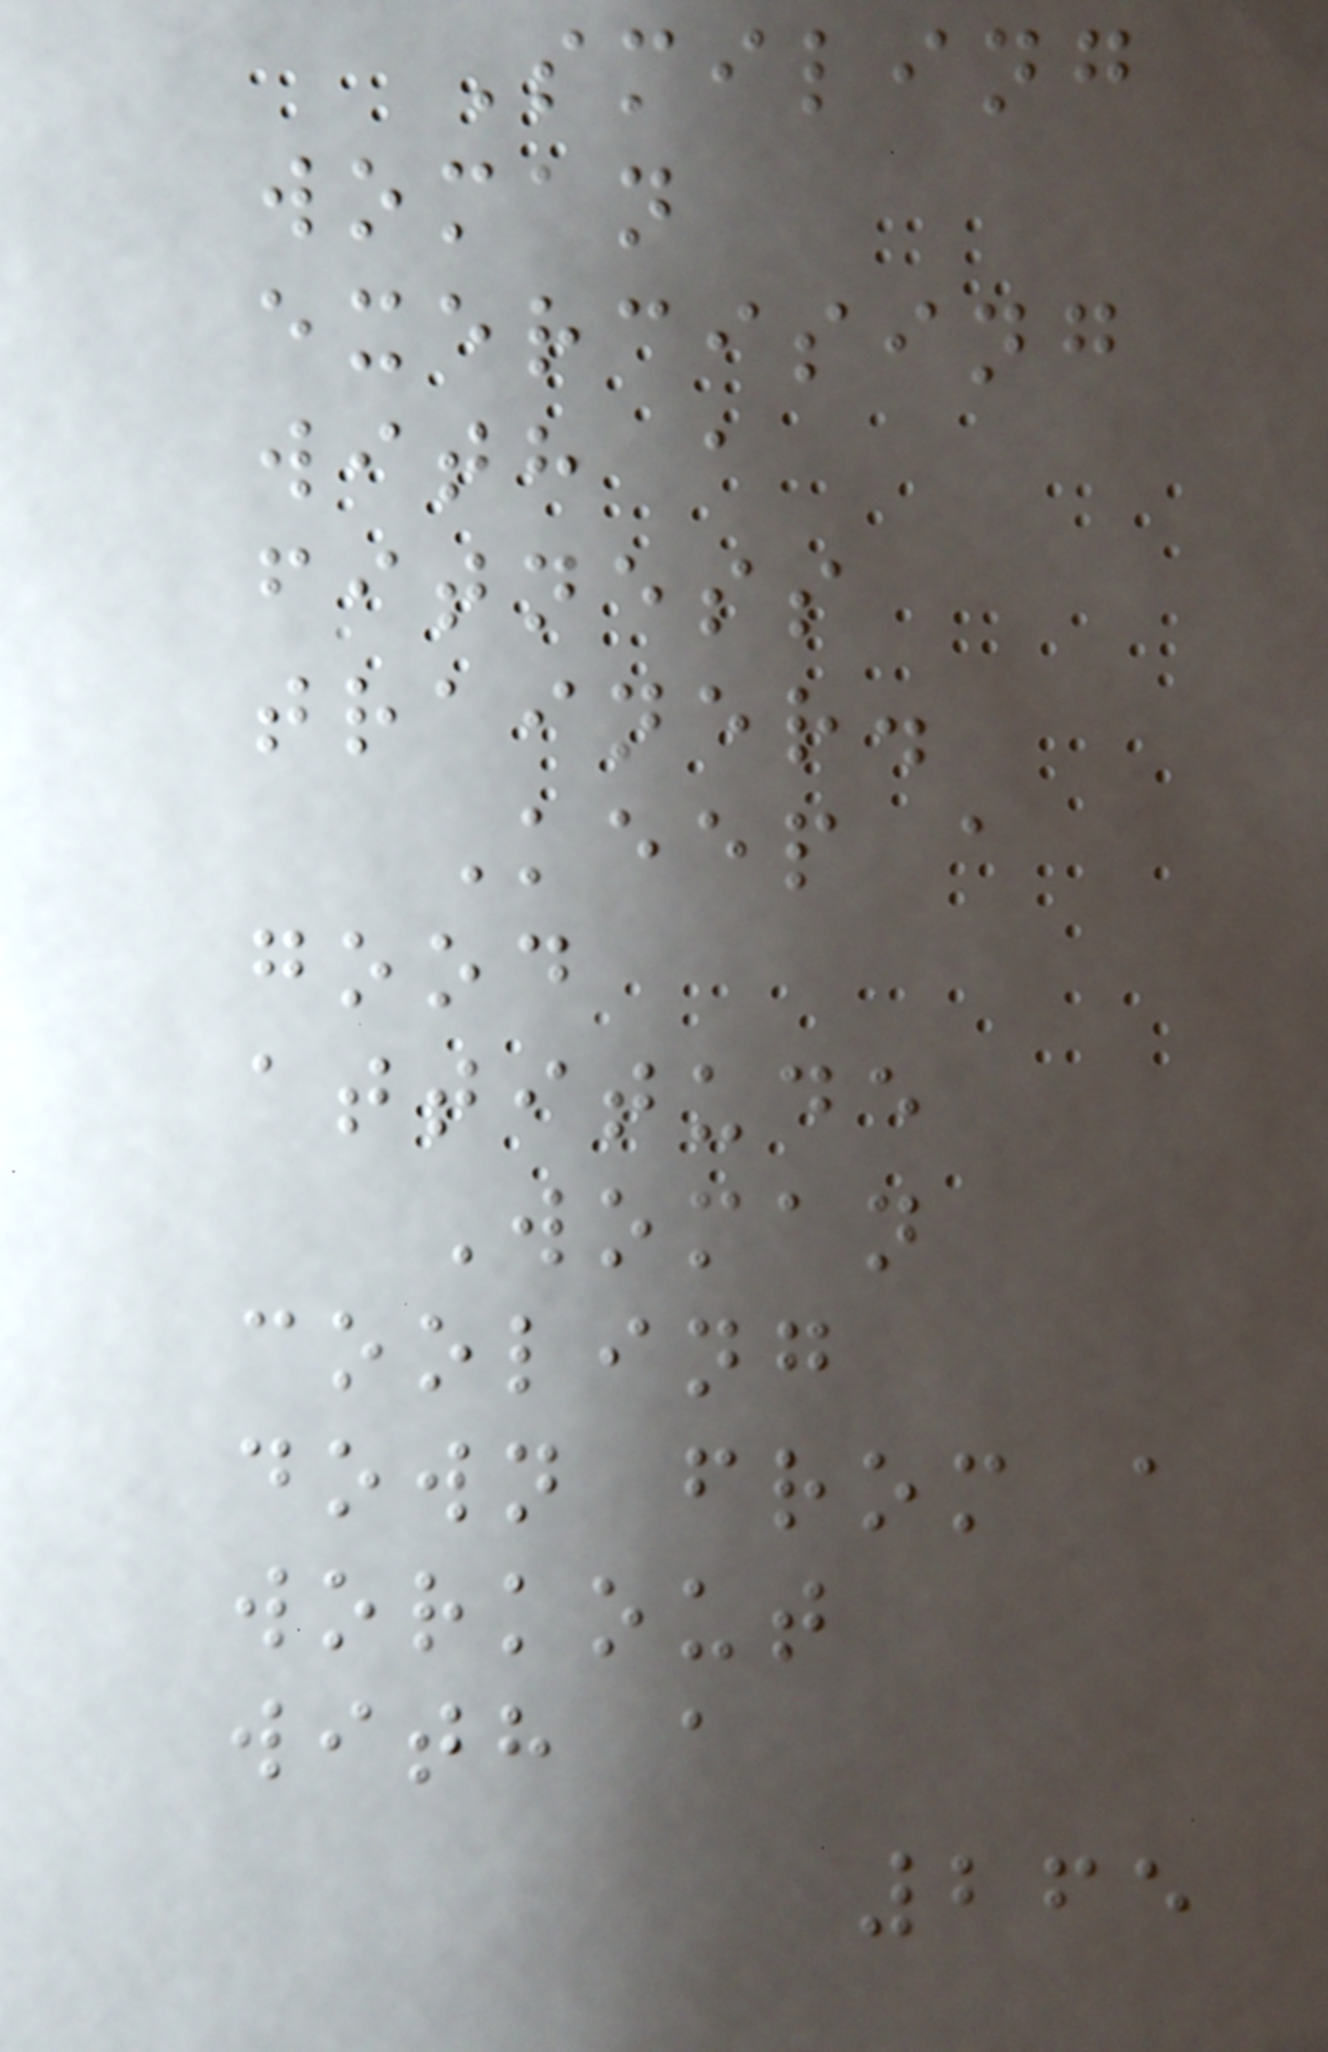Smiling
woman
exercising
with a
fitness
trainer.
Keep a
good
attitude
Woman
cooling
down from a
workout
with a
265
